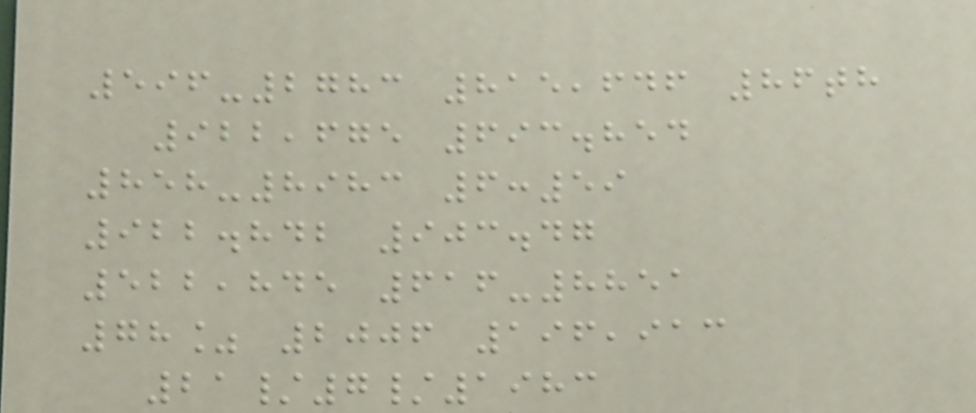596-2783 815,646 86th
922,675 693.854
858-8983 6:59
922.842 903.47
522,845 616-8851
78% 2006 196,913
21/7/1983
